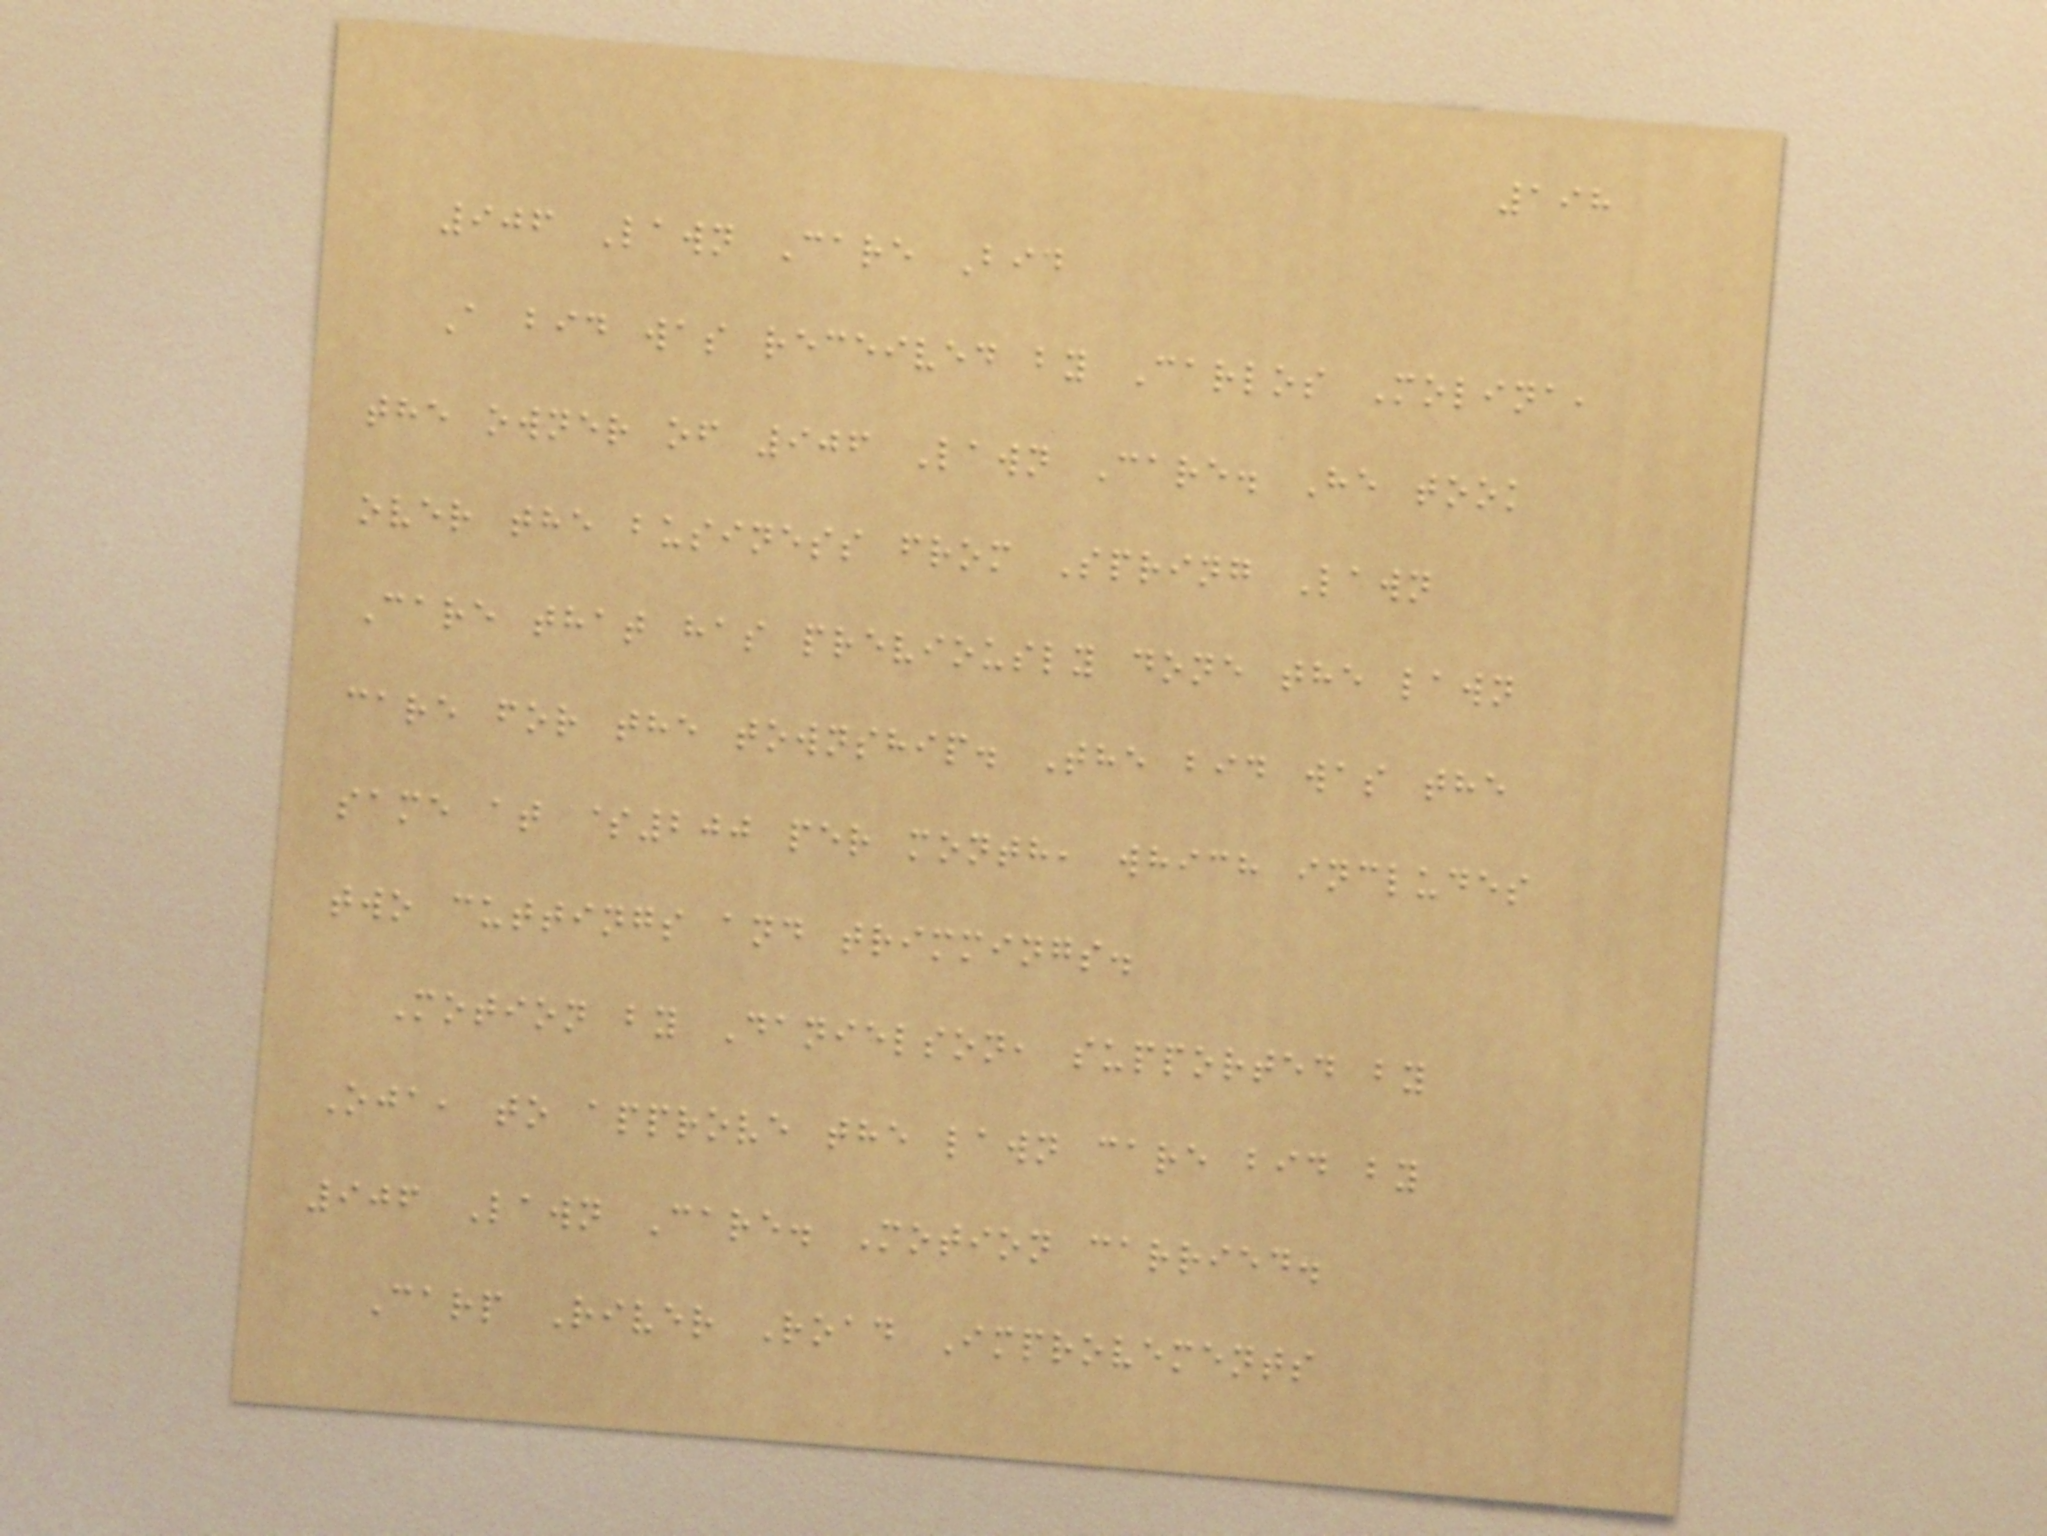198
906 Lawn Care Bid
A bid was received by Carlos Molina,
the owner of 906 Lawn Care. He took
over the business from Spring Lawn
Care that has previously done the lawn
care for the township. The bid was the
same at $200 per month, which includes
two cuttings and trimmings.
Motion by Danielson, supported by
Oja, to approve the lawn care bid by
906 Lawn Care. Motion carried.
Carp River Road Improvements
